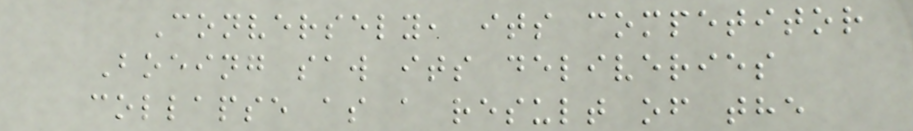Conversely, its competitor
Boeing saw its deliveries
collapse as a result of the
